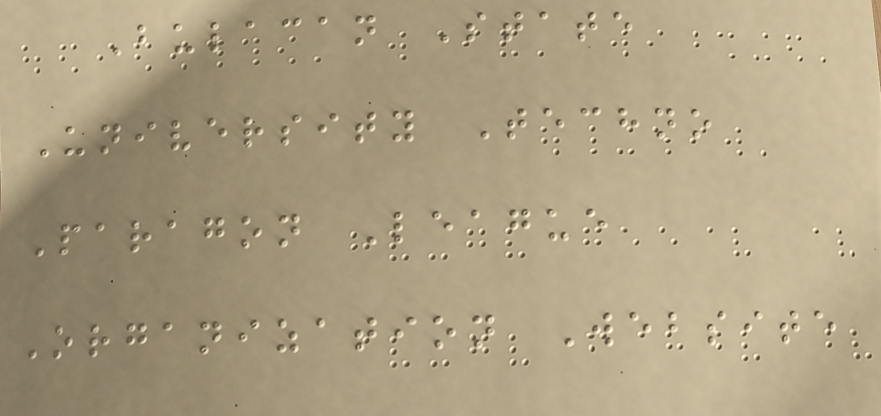Bulacan State
University Techno
Paragon League
Organization Website
